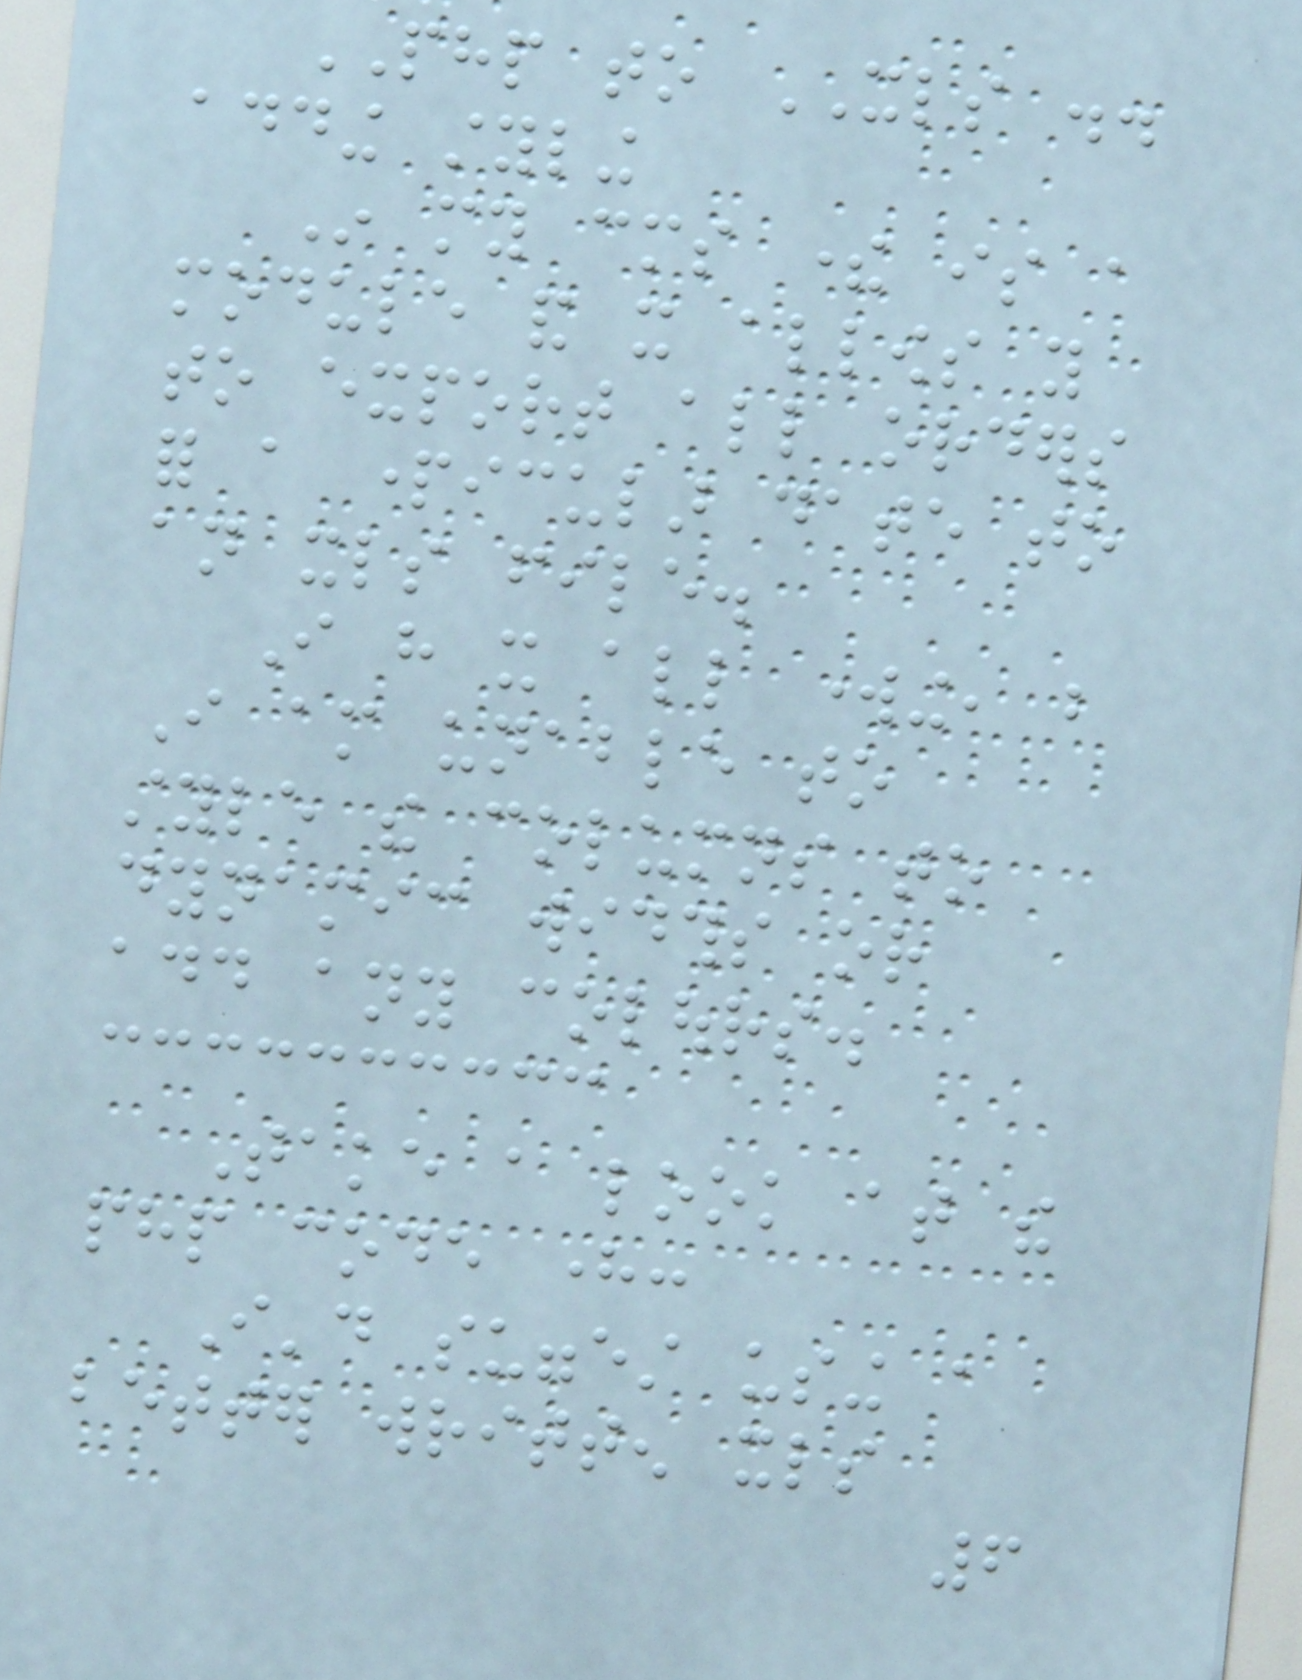PHP to XLS ..
adding styling
In my cms there is a
module and it allows you
to export all orders
for a particular date to
an xls file.
I have it all working, but
I am unable to
style the columns to
dynamic widths or
add any colours.
Take a look at the
php code here:
I'd suggest using a
better written xls
6
